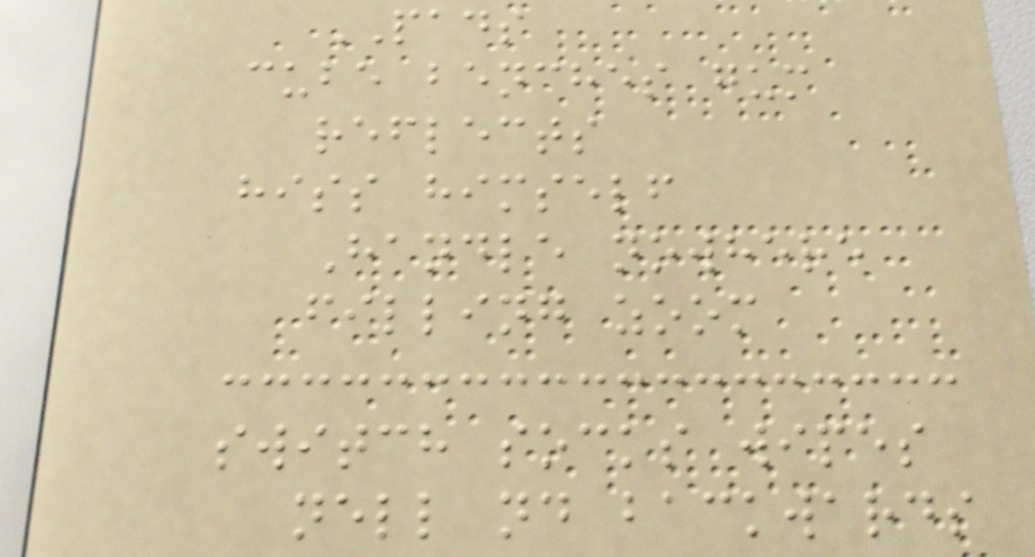PADS
cube benches gum
reflects
hiss himself
Handle nowhere
filling zoom
switch socks wipes
nell nd backwards
